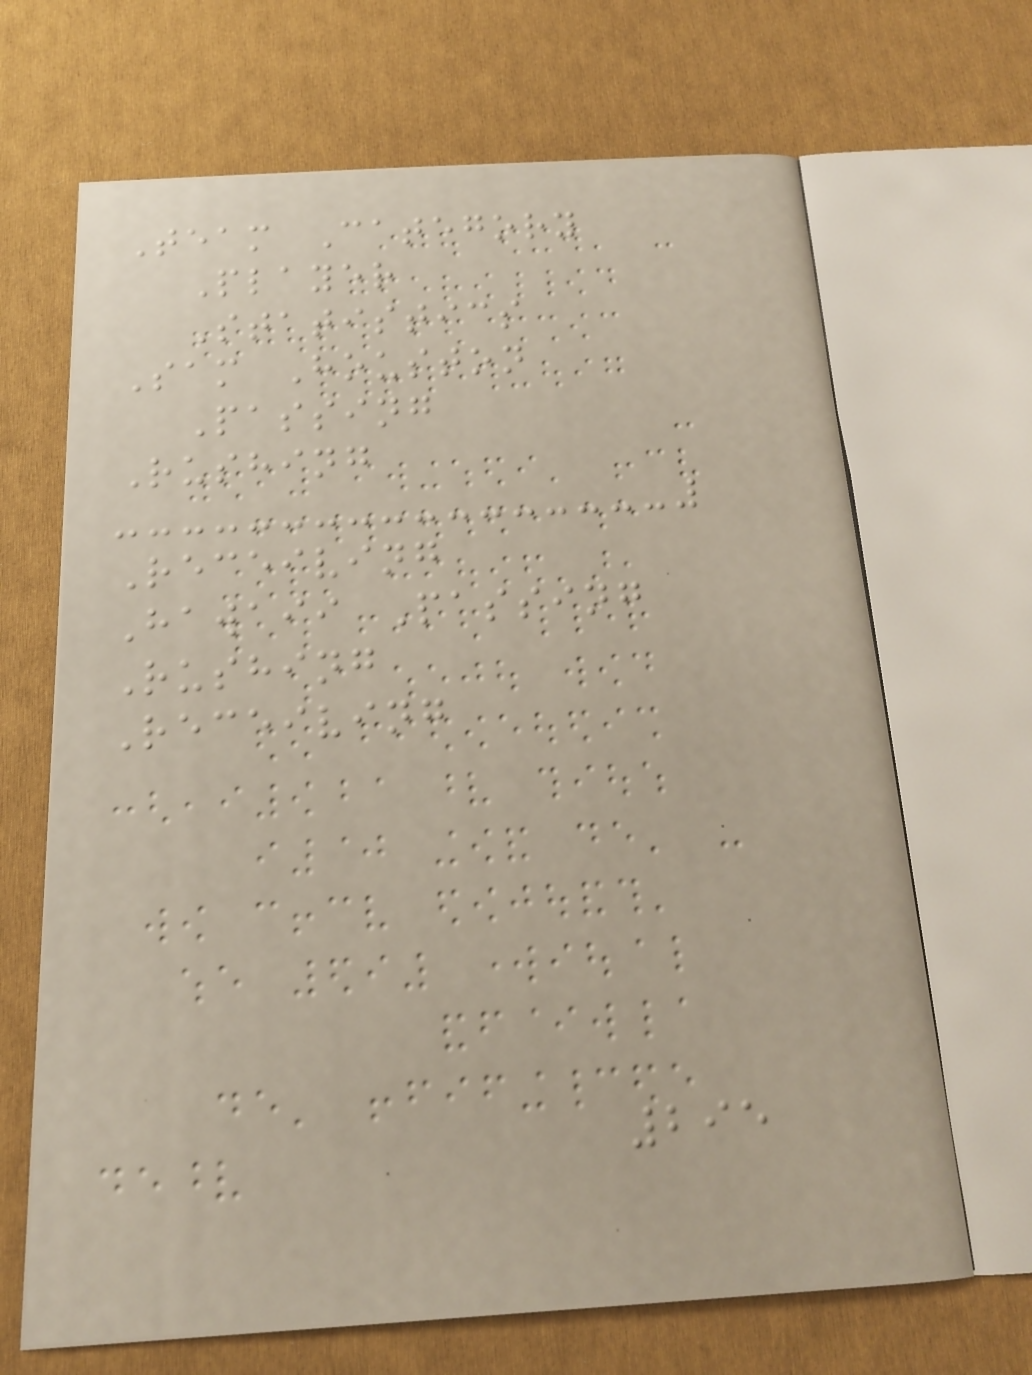Team Category
Player
Statistics
Sam Houston
Passing
Rushing
Receiving
Hawaii Passing
Rushing
Receiving
295
